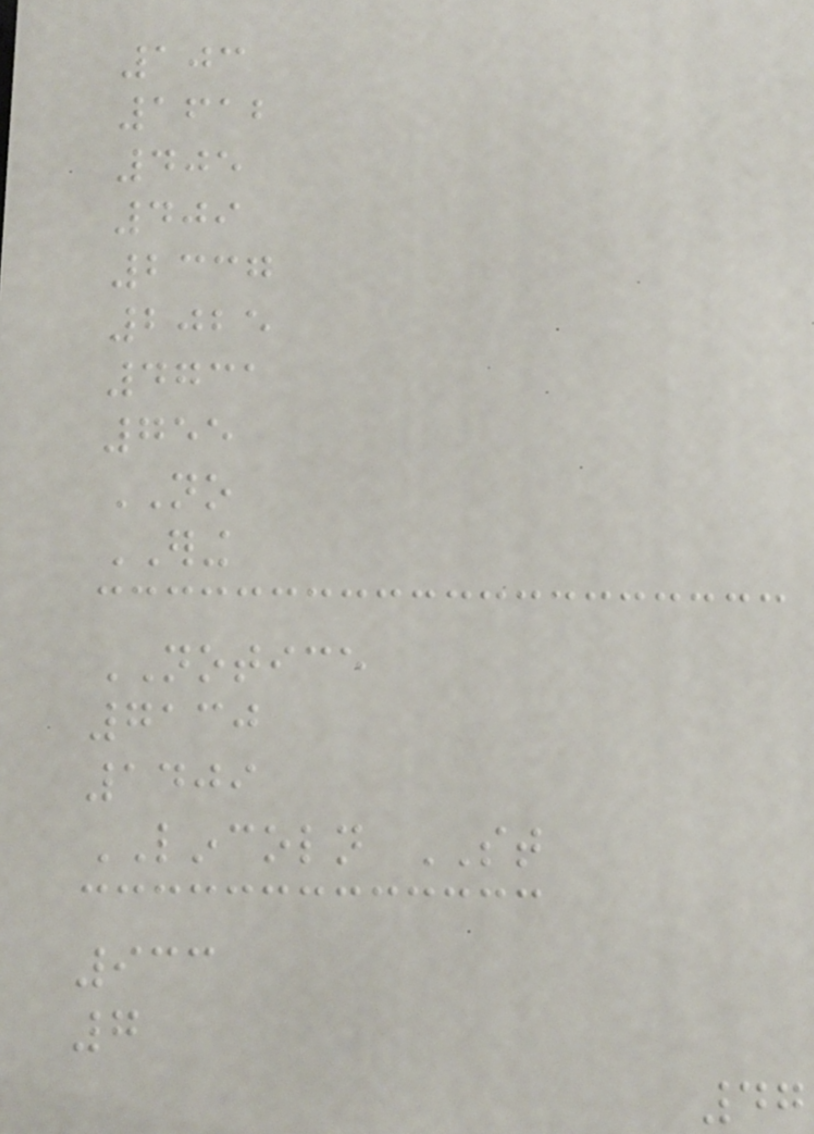103
1612
405
409
2337
2025
4731
755
NO
ERING
NOTICE
7130
1409
LINCOLN ST
933
7
47
